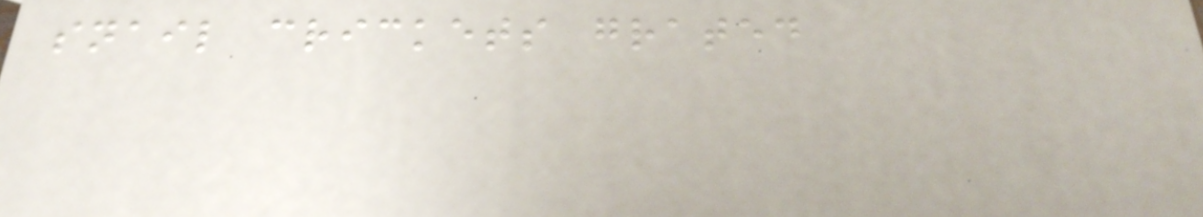snail crickets grated
